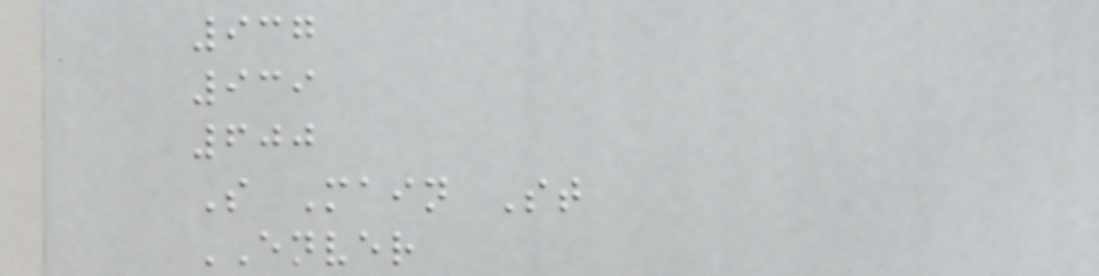937
939
600
S Main St
ENVER
